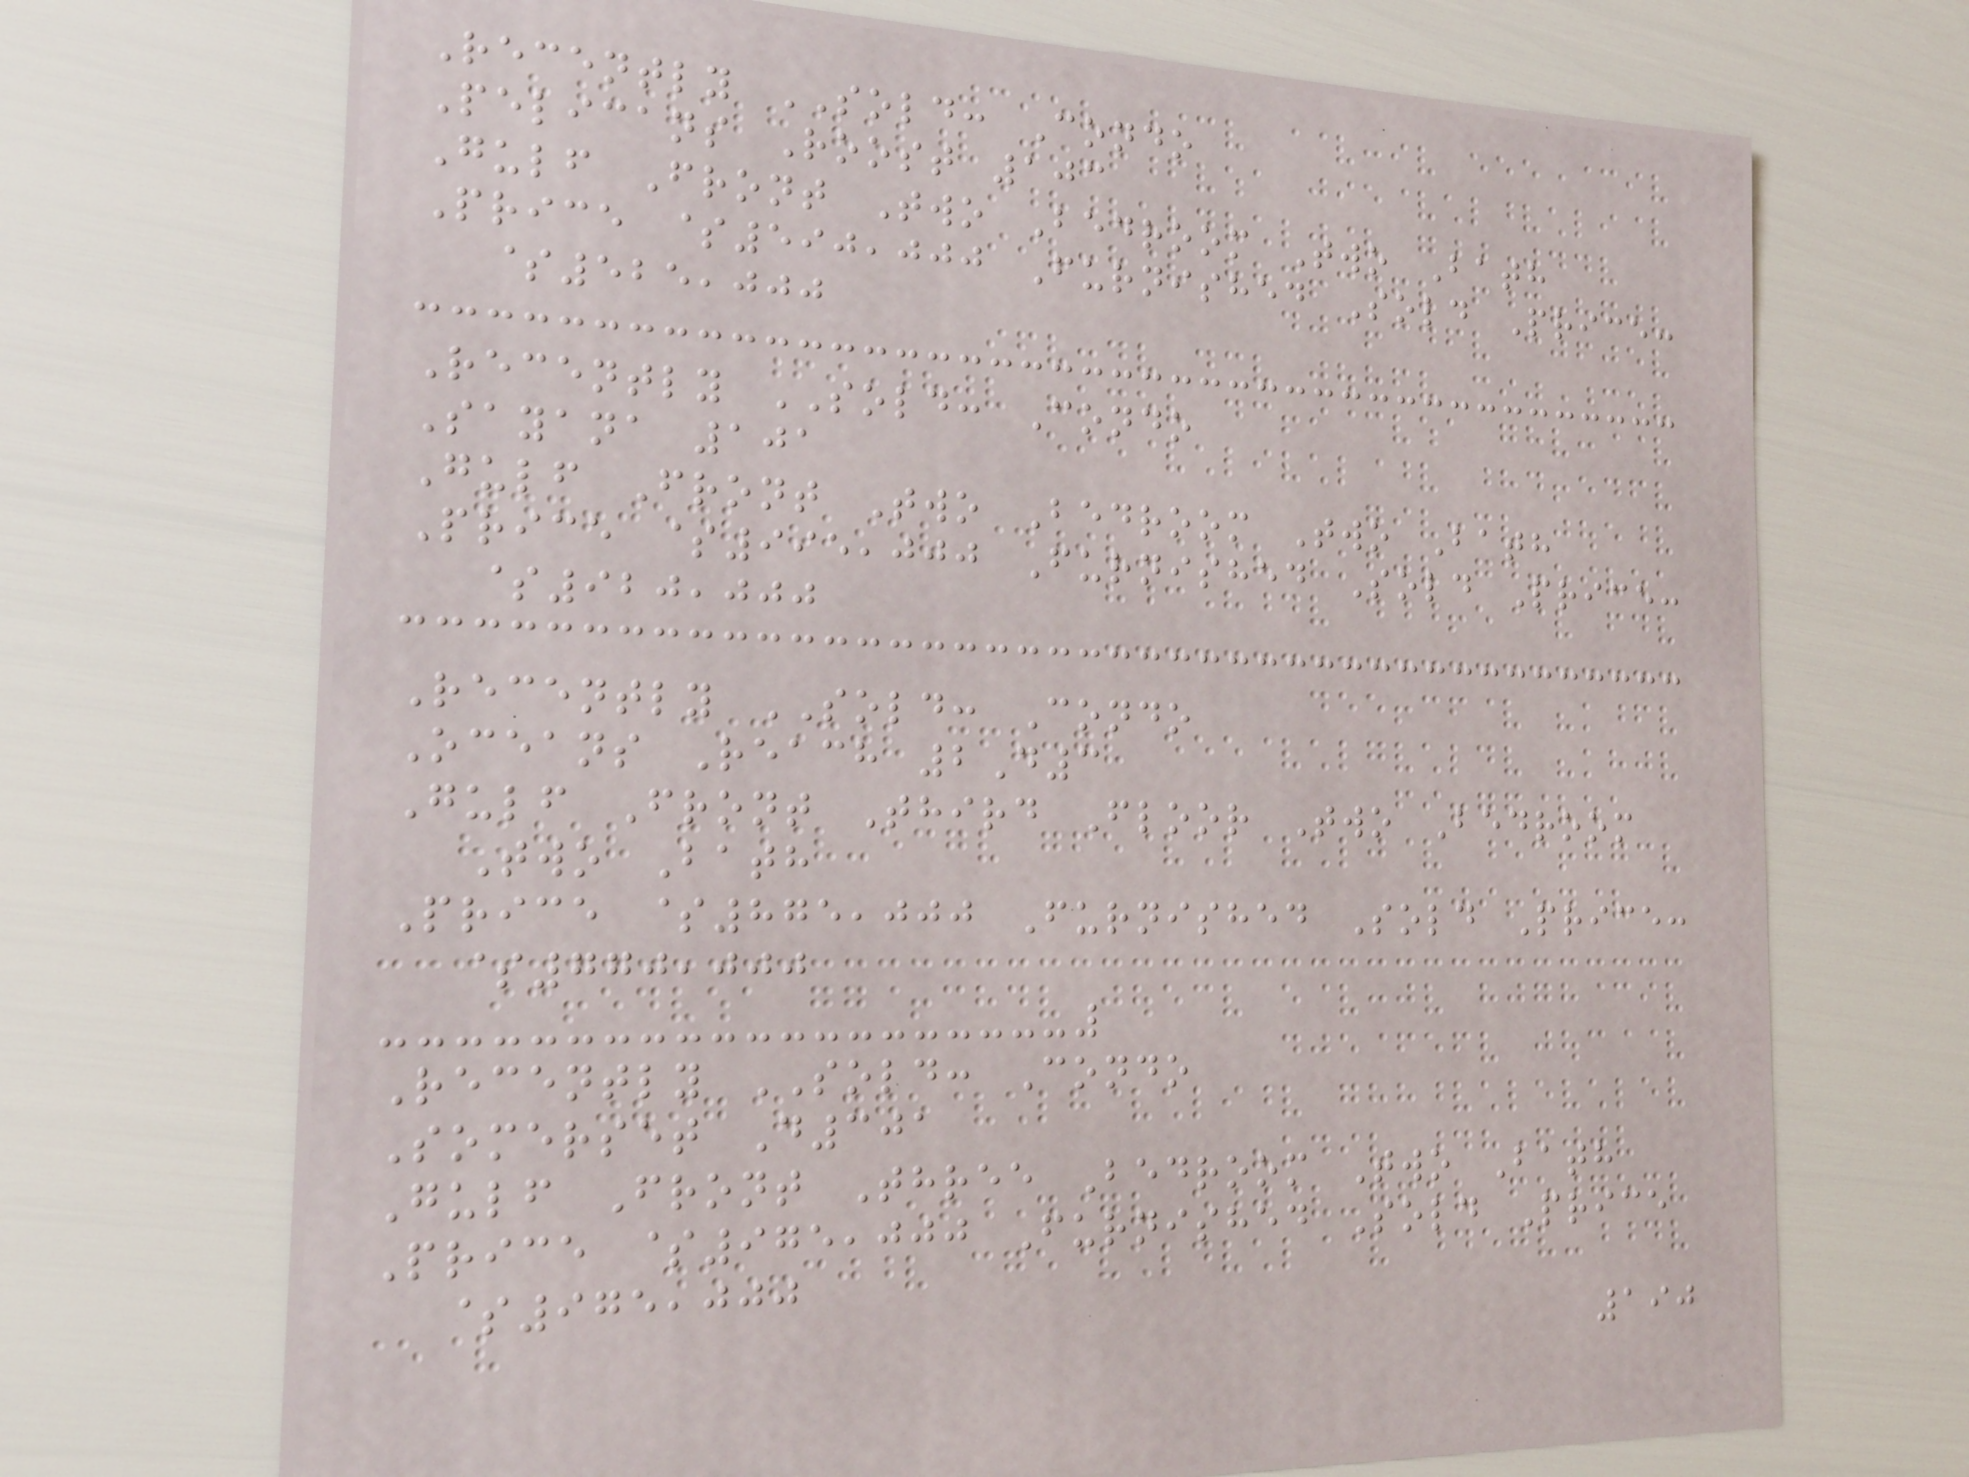Recently SOLD: Condo
Pelicans Roost 103
Gulf Front Two Bedroom Two Bath
Price $590,000 Furnished Sold Price:
$525,000
Recently SOLD: Condo
Sayana 101
Gulf Front Two Bedroom Two Bath
Price $995,000 Furnished Sold Price:
$920,000
Recently SOLD: Condo
Oceans Reach 2D3
Gulf Front Third Floor Two Bedroom
Two Bath
Price $875,000 Furnished Sold Price:
$770,000
Recently SOLD: Condo
Somerset D301
Gulf Front Three Bedroom Two Bath
Price $975,000 Furnished Sold Price
$975,000
190
